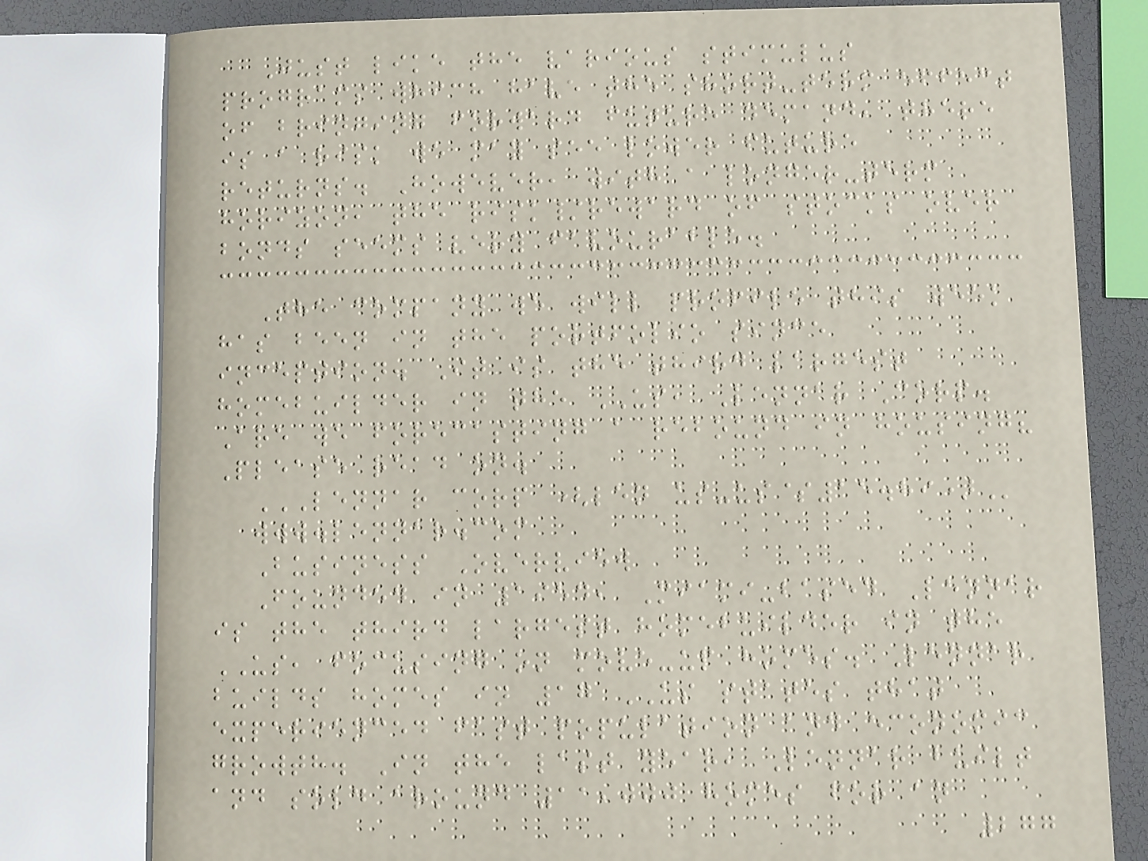Just like the various stimulus
programs which have the short-term effect
of bringing forward future demand, there
is a risk we may see lower future
returns. However, with a longer-term
horizon, the risk/reward of stocks over
bonds seems very favourable.
The company we will profile this week
has been in the portfolio since
inception. It is the third largest
homebuilder in the US, Lennar Corp.
Are we forecasting a rebound in housing?
Please read on.
LENNAR CORP (LEN US-US$15.89)
www.lennar.com
Business Overview
Founded in 1954, Miami-based Lennar
is the third largest homebuilder in the
US, focusing on move-up homes. Lennar
builds homes in 17 US states that
experienced fast population and economic
growth. In the last year, Lennar built
and sold around 11,000 homes for an
277
